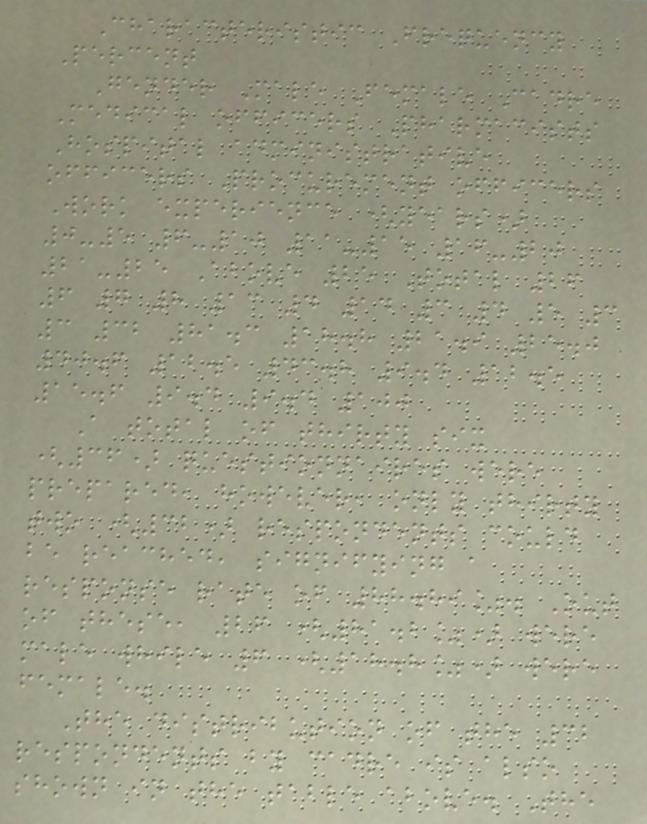Characteristic Frequency
Percent
Gender Male Female Cadre
Medical officers Pharmacists
Hospital administrative
officers Procurement officers
Work experience (years)
0-5 6-10 11-15 16-20
21-25 Above 25 Total 26
6 7 8 13 4 14 3 4 5 3
3 32 81.3 18.8 21.9 25.0
40.6 12.5 43.8 9.4 12.5
15.6 9.4 9.4 100
A total of thirty six
(36) questionnaires were
prepared, however, only thirty
two (32) respondents could
be reached, signifying a
response rate of 88.89%. Out
of these, 26 (81.2%) were
male while 6 (18.8%) were
female.
The distribution of the 32
respondents by cadre is also
shown in the table above. The
